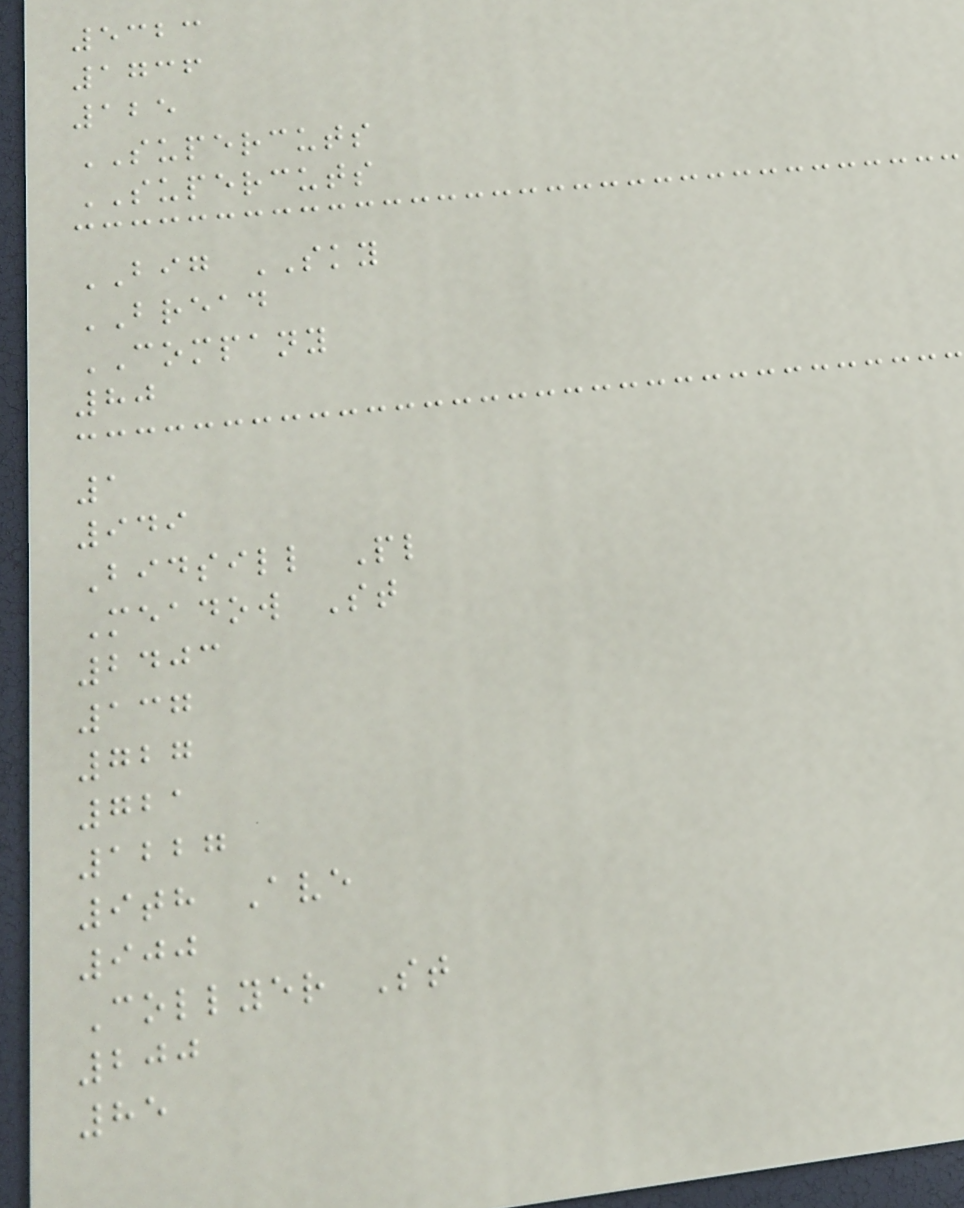5323
1736
125
SUPERCUTS
SUPERCUTS
BIG SKY
BREAD
COMPANY
80
1
949
Bidsill Pl
Meadow St
2403
137
727
721
1227
9th Ave
900
Collyer St
200
85
